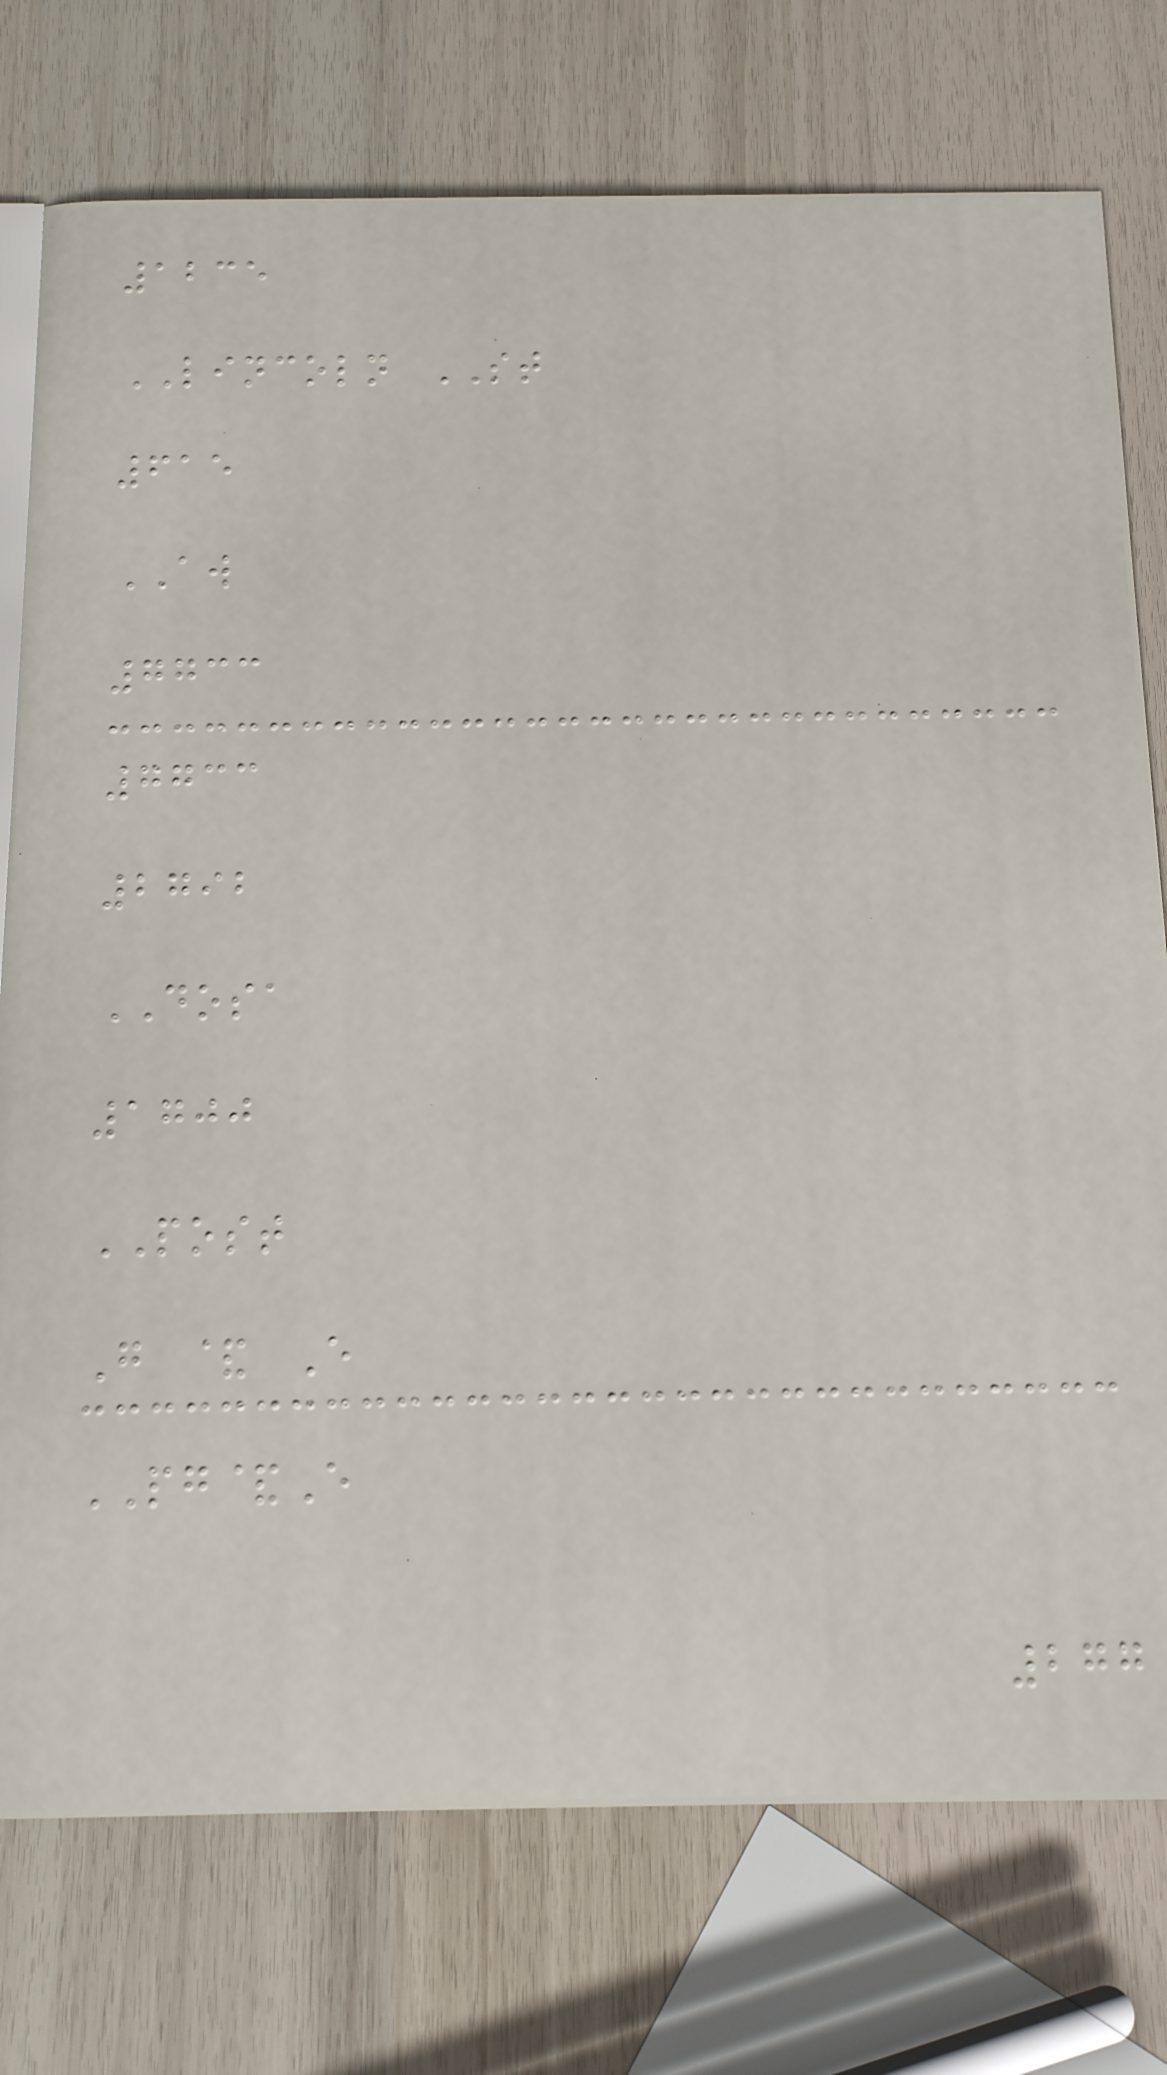1235
LINCOLN ST
615
AW
7733
7733
2792
DOSA
1700
POST
G & E
PG&E
277
